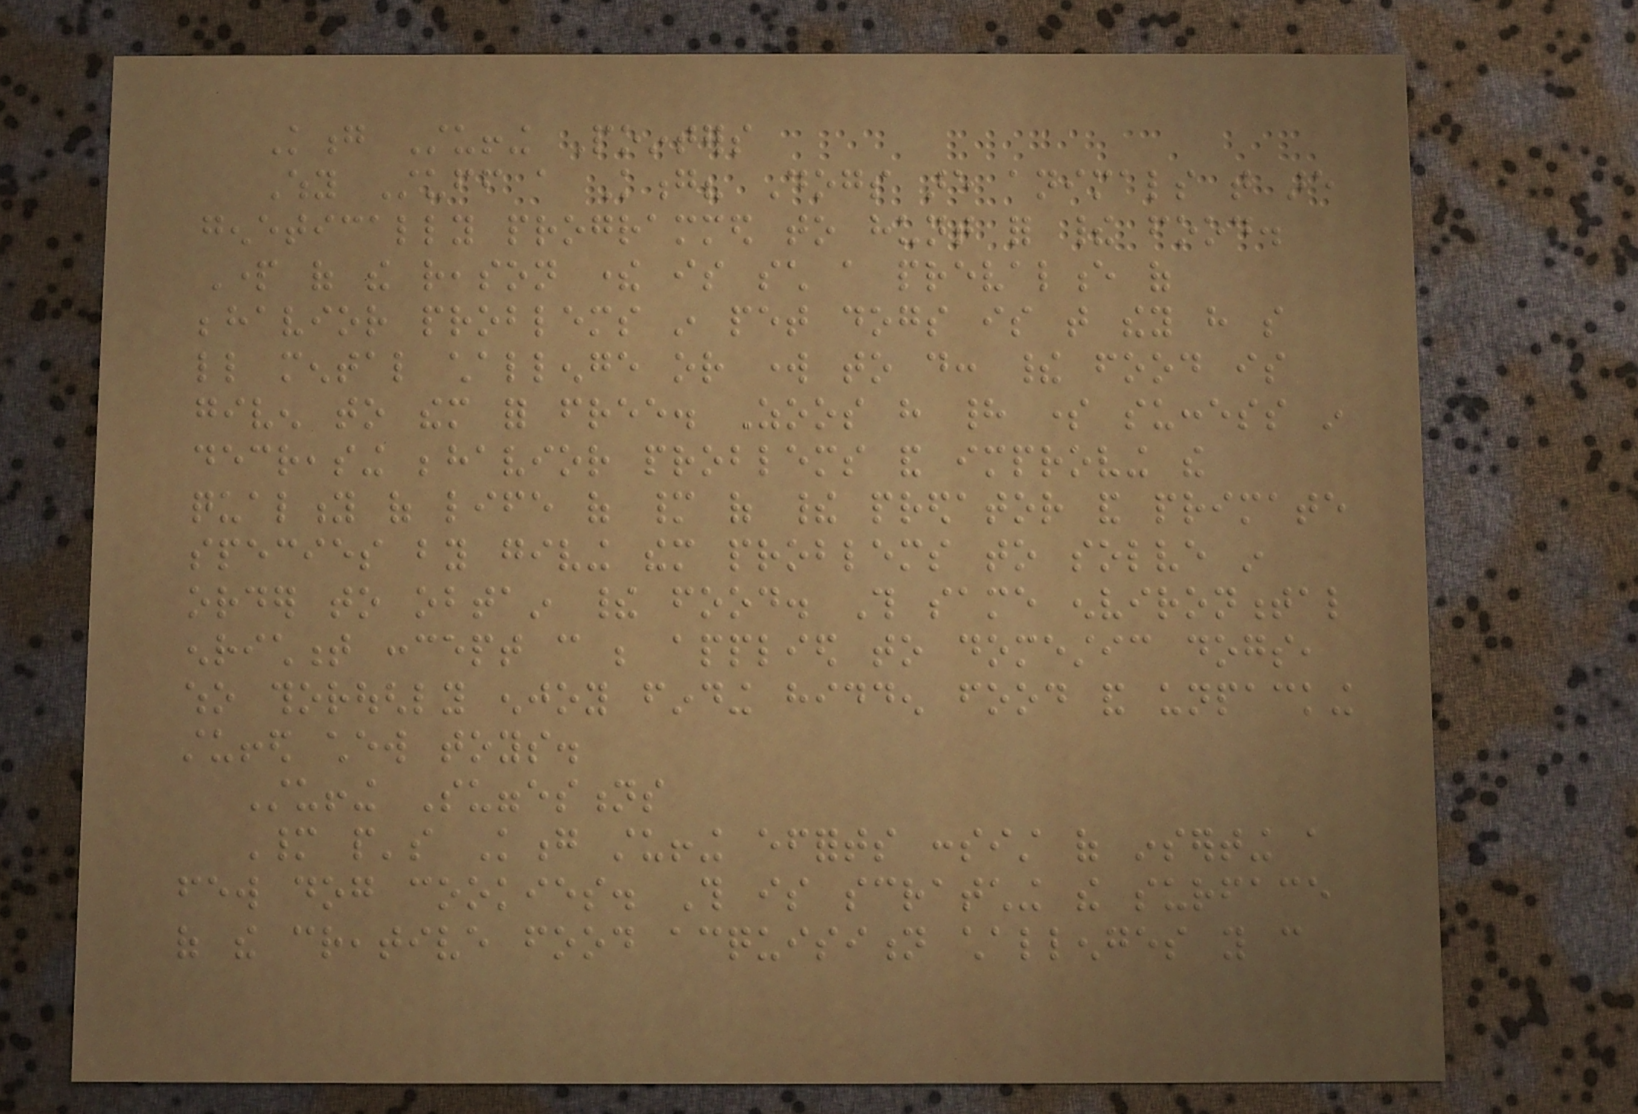Kong Stuffing Pointers
Why Stuff a Kong? Dogs are animals that are
genetically programmed to hunt for their food.
Part of the reason there is such a prevalence of
behavior problems in pet dogs is that they have so
little mental challenge or work to do: their food is
given to them for free. Zoos have had some success in
decreasing behavior problems and improving the
quality of life of many of their predator and primate
species by giving them problems to solve in
order to obtain their food. This same environmental
enrichment concept can be applied to domestic dogs,
who thoroughly enjoy finding hidden food and unpacking
stuffed chew toys.
Stuffing Suggestions
Many people's Kong stuffing efforts consist of inserting a
few dog cookies. This is scratching the surface
of the creative food acquisition challenges you can
